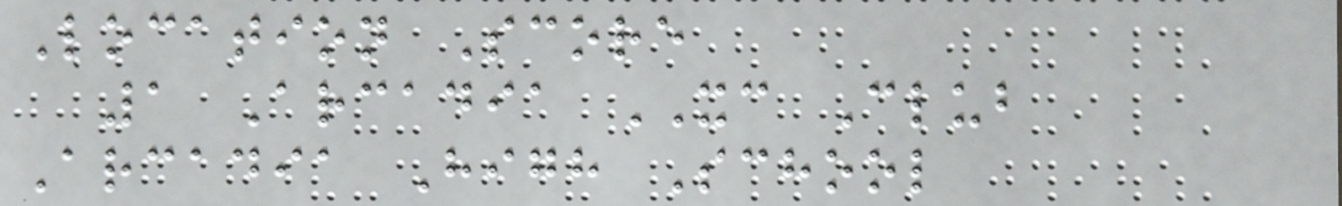Location Score
1 Arcadia XC Club
Arcadia High School
